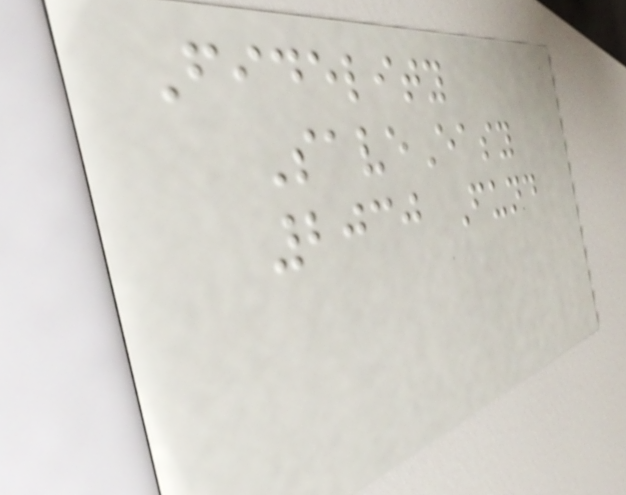Fidelity
SaveEasy
2030 Fund
